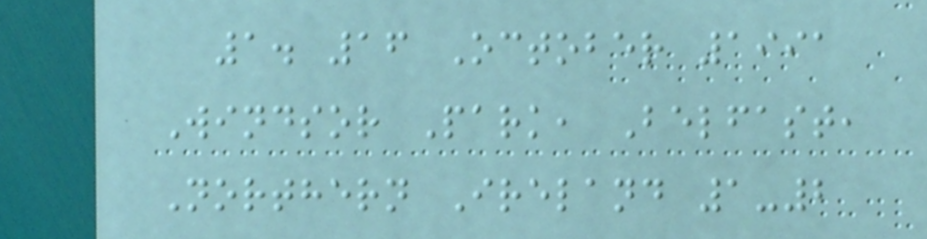1. 16 October 1991
Windsor Park, Belfast,
Northern Ireland 1-2
